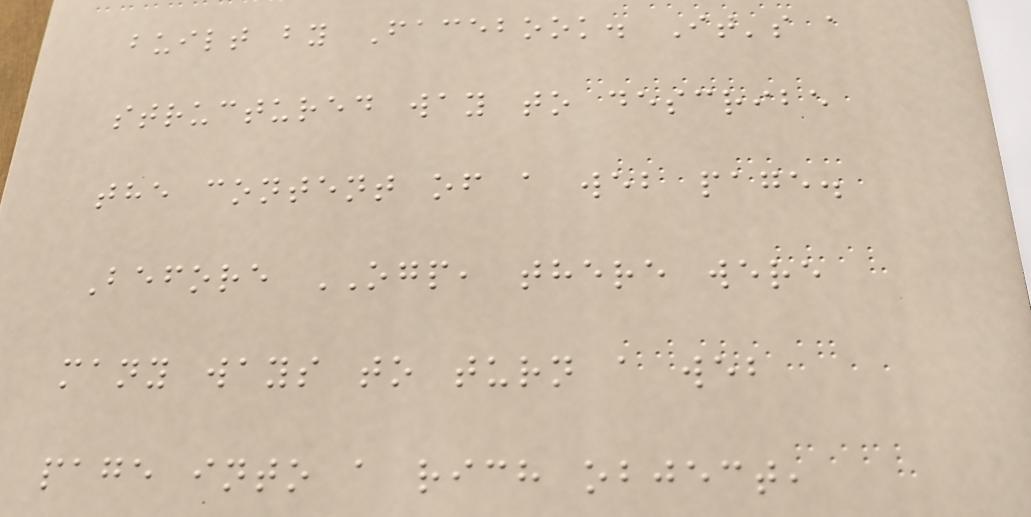built by Facebook. It's a
structured way to describe
the content of a web page.
Before OGP, there were
many ways to turn a web
page into a rich object,
